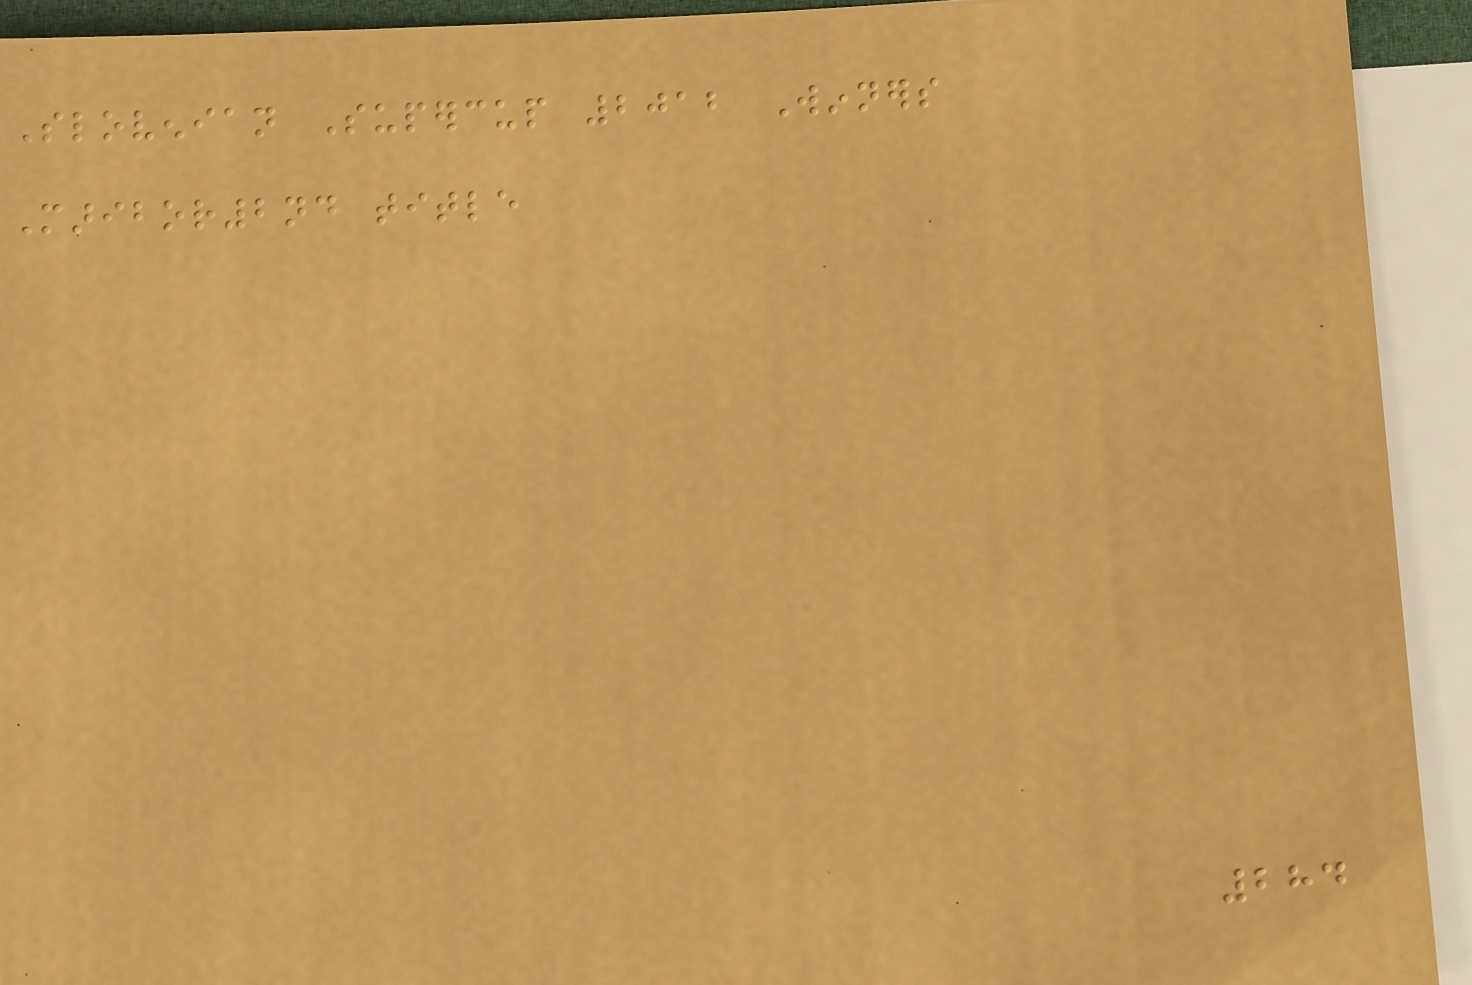Slovenian Supercup 2012 Winners
Maribor2nd title
284
